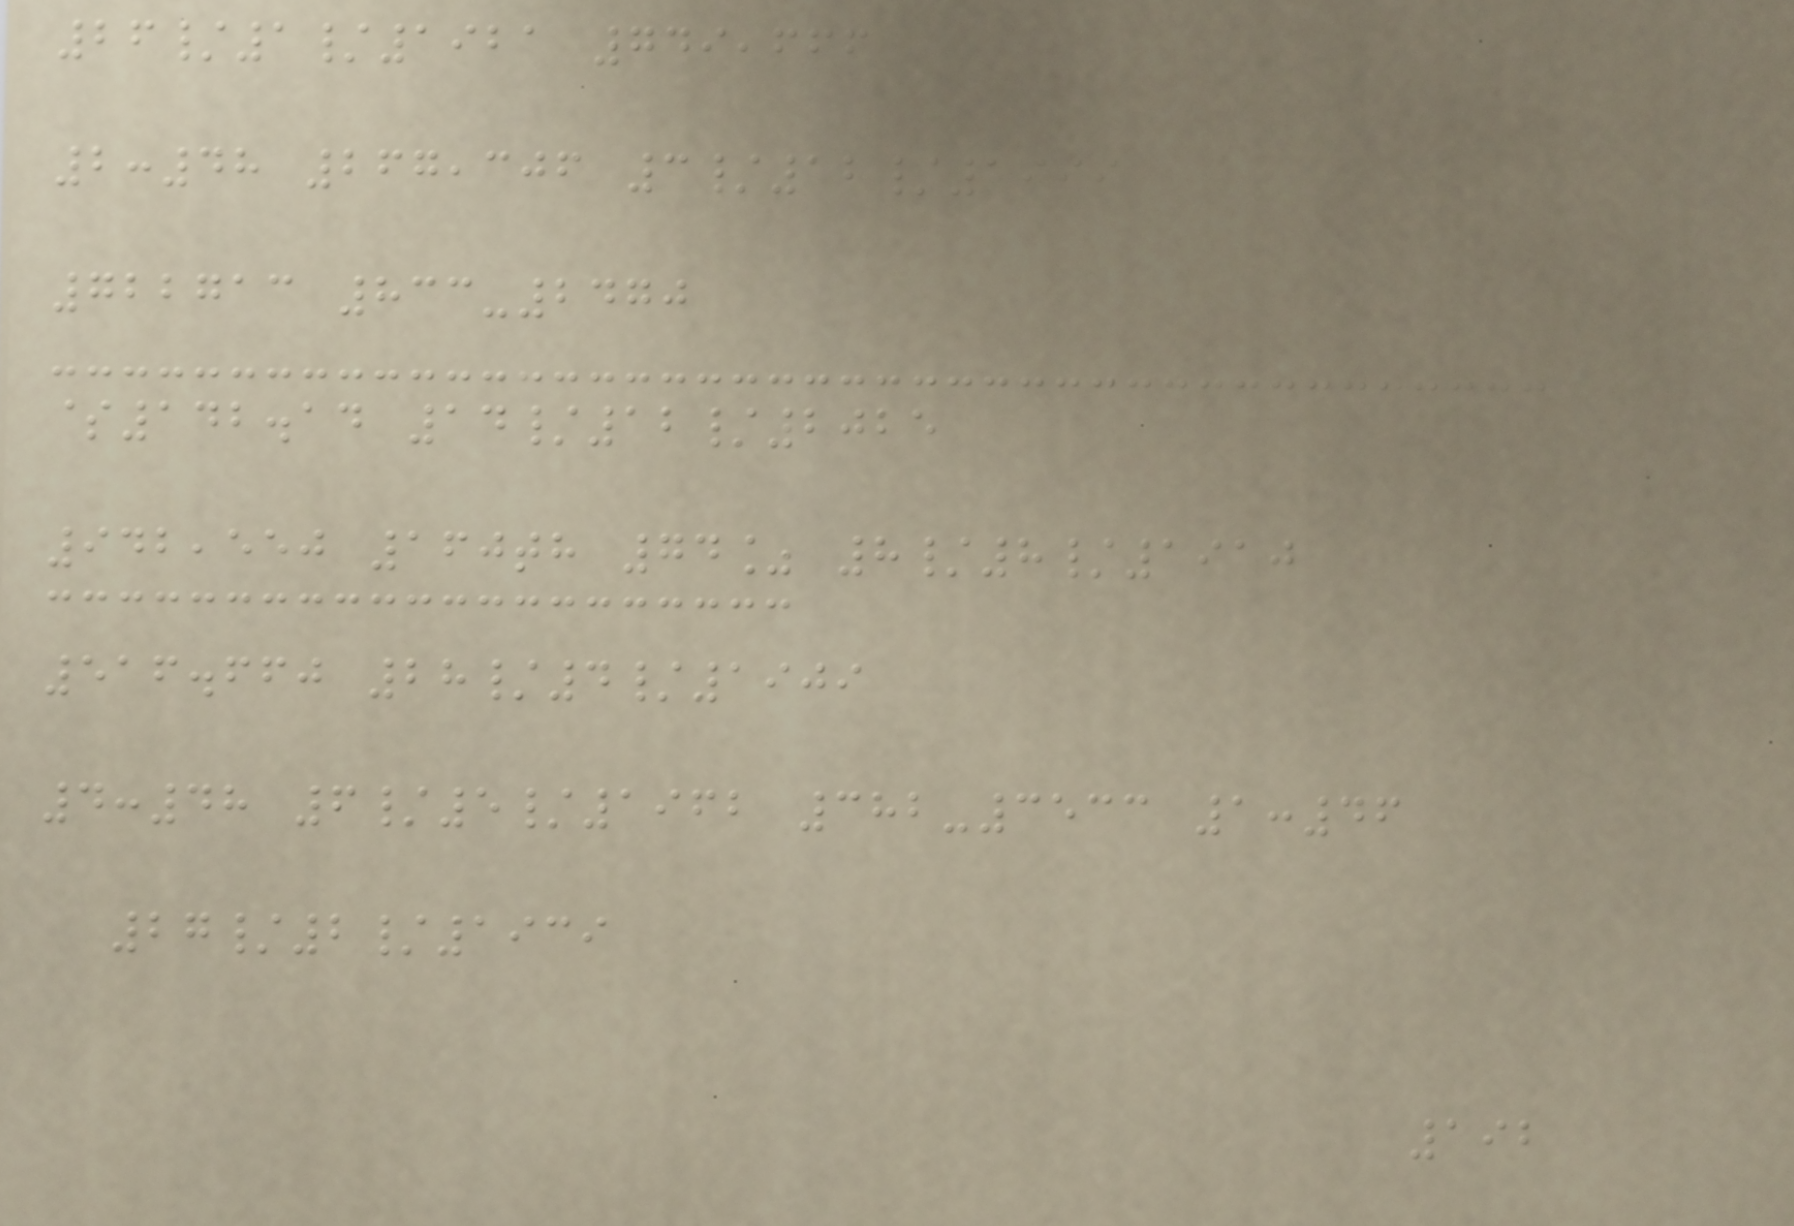26/1/1921 749,666
2:48 267,306 3/12/1999
722713 833-2470
$142.14 14/12/2025
942,550 160th 74% 8/8/1910
516.660 28/4/1909
4:48 6/5/1962 382-3533 1:46
27/2/1939
192
